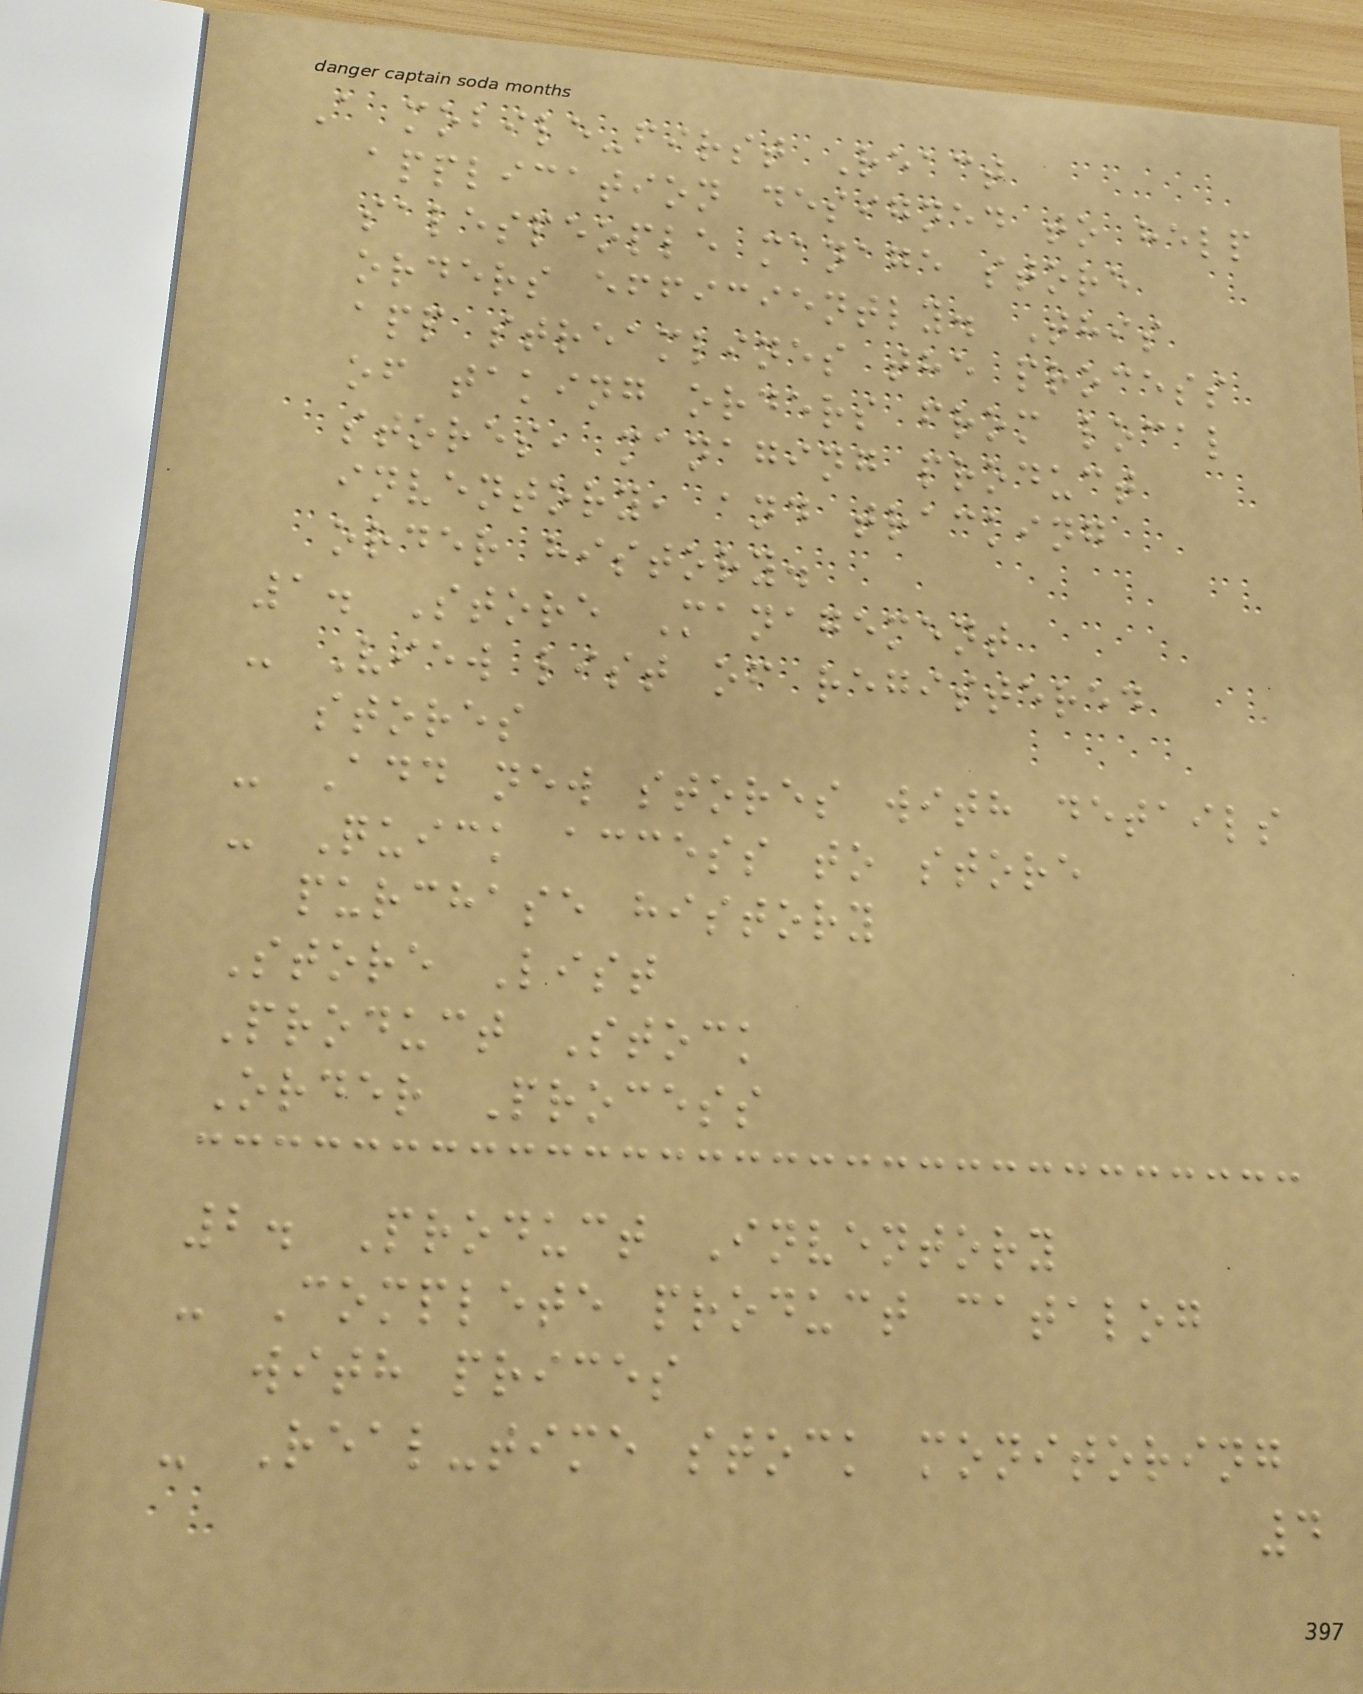A mobile-first React
application designed to help
salespeople manage store
orders efficiently. This
app streamlines the process
of taking orders from local
stores, managing product
inventory, and tracking
order history.
1. Store Management
- View list of registered
stores
- Add new stores with details
- Quick access to store
purchase history
Store List
Product Stock
Order Process
2. Product Inventory
- Complete product catalog
with prices
- Real-time stock monitoring
4
